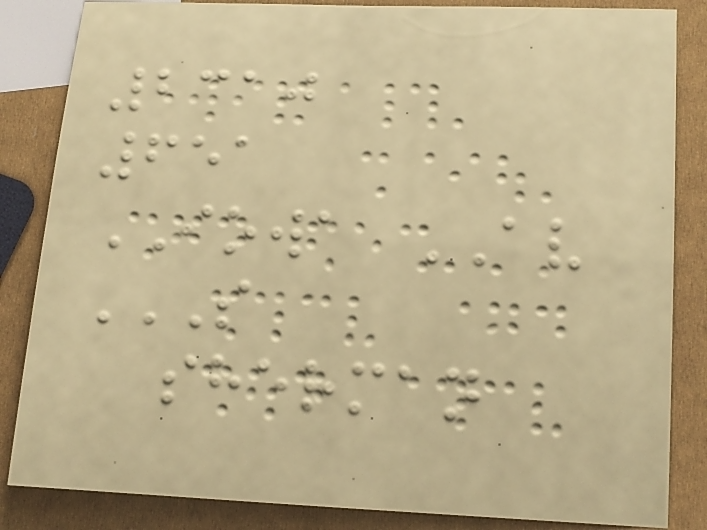2310
651
IOWA AV
S
SHERMAN
